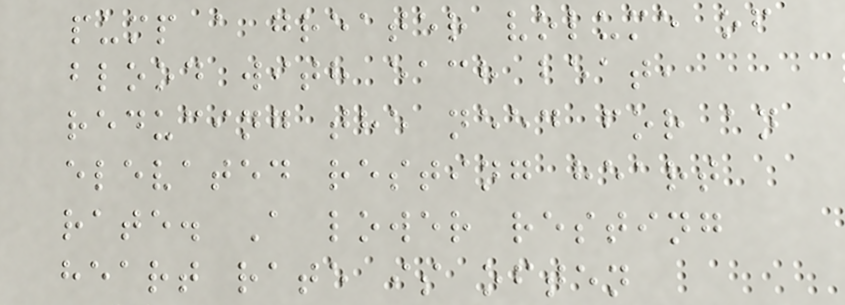pump a greater volume of
blood with each beat,
reducing the need for an
elevated resting heart
rate. A lower resting
heart rate is often
